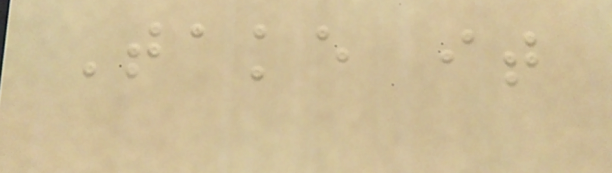Take it
